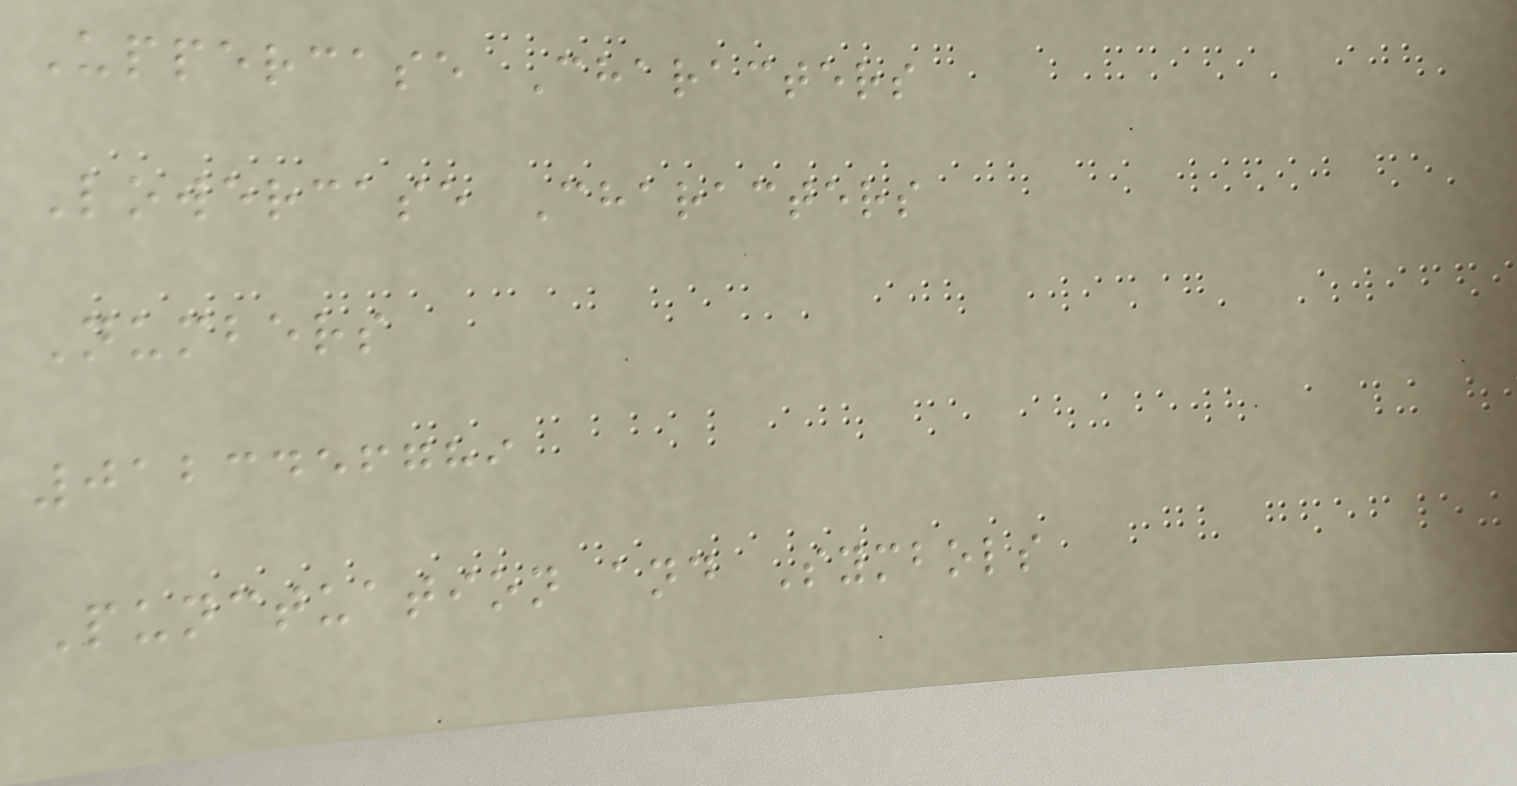Uppercase Characters
Lowercase Characters
Numbers
0123456789
Punctuation and Symbols
